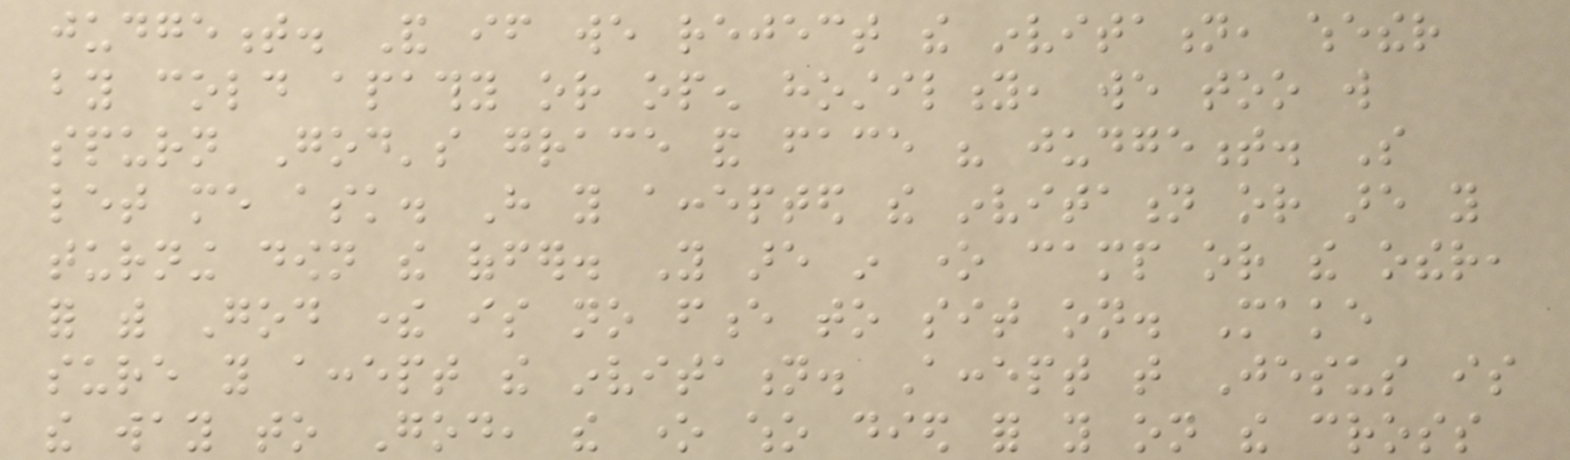judgement. And if we reject the invitation, whether
by cold apathy or open hostility, we too will
spurn God's grace and face his judgement. So
let me ask. Have you accepted the invitation or are you
turning down the offer. You are in one camp or the other,
for with God there is no fence to sit on. Make
sure you accept the invitation. Accept that Jesus is
the way to God, the one who died for you on the cross
